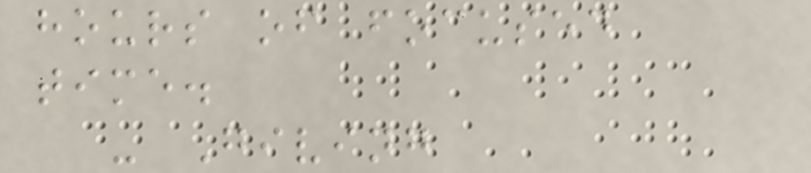hours of focused
time.
- Giving
